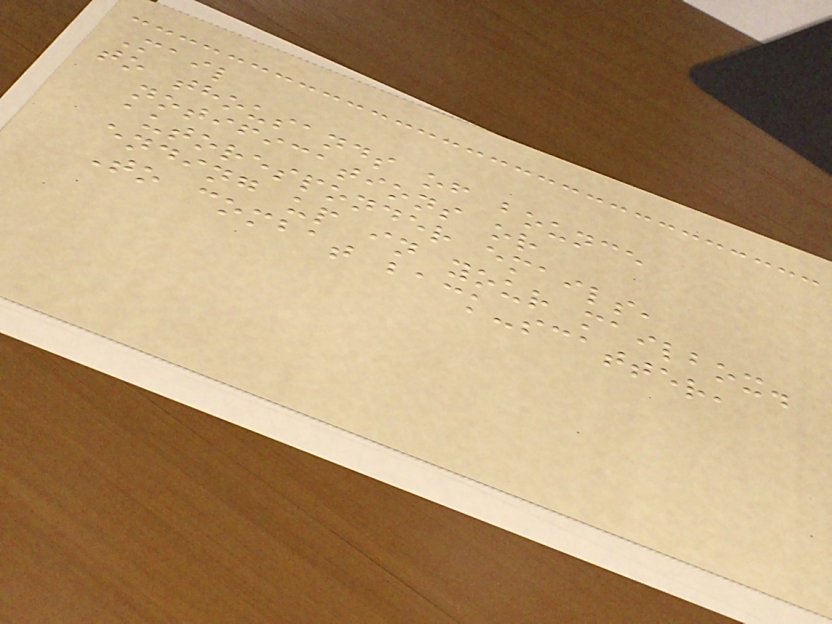Mail
to thousands of bounce
notifications or
autoresponder emails,
ending up in your mailbox.
To combat back-scatter,
